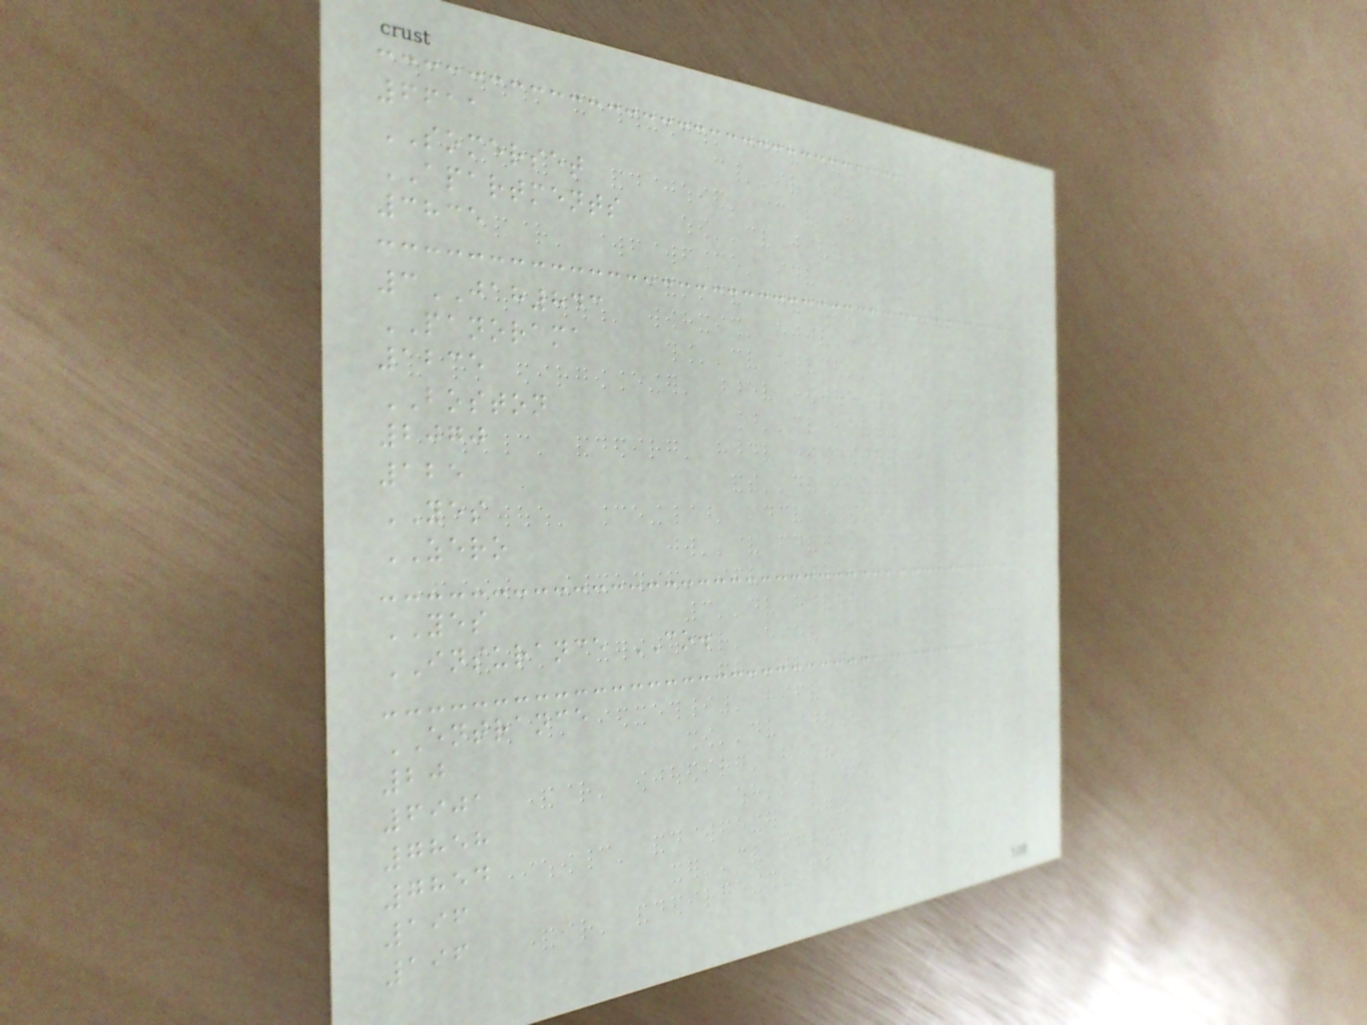6611
SOMERSET
APARTMENTS
3835
3JAH843
PANORAMA
1235
BOSTON
2070
125
YES
ZERO
YES
INSURANCE CO.
ENTRANCE
20
6901
7858
7854
196
196
